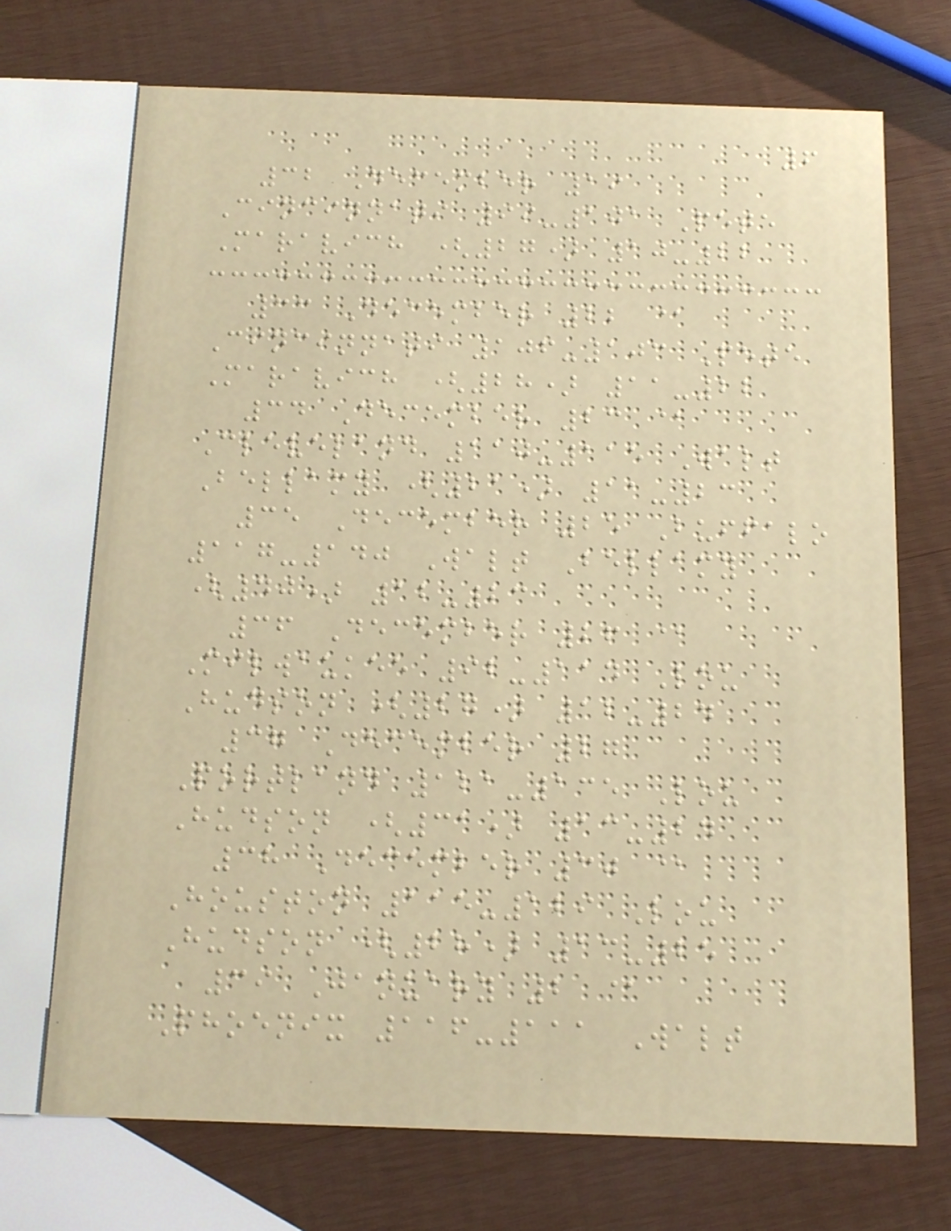6
32 December 19
Cincinnati 99-101 Pete
Maravich (27) 10-22
33 December 22 @
Cincinnati 106-103 Pete
Maravich (28) 11-22
34 December 23 @
Cleveland 110-115 Walt
Bellamy (21) 11-23
35 December 25 Buffalo
117-140 Walt Bellamy
(40) 12-23
36 December 26 @
Milwaukee 92-114 Lou
Hudson (27) 12-24
37 December 27
Portland 121-135 Lou
Hudson (31) 13-24
38 December 30 @
Houston 115-129 Lou
Hudson (28) 13-25
39 January 2 @
Phoenix 116-111 Walt
